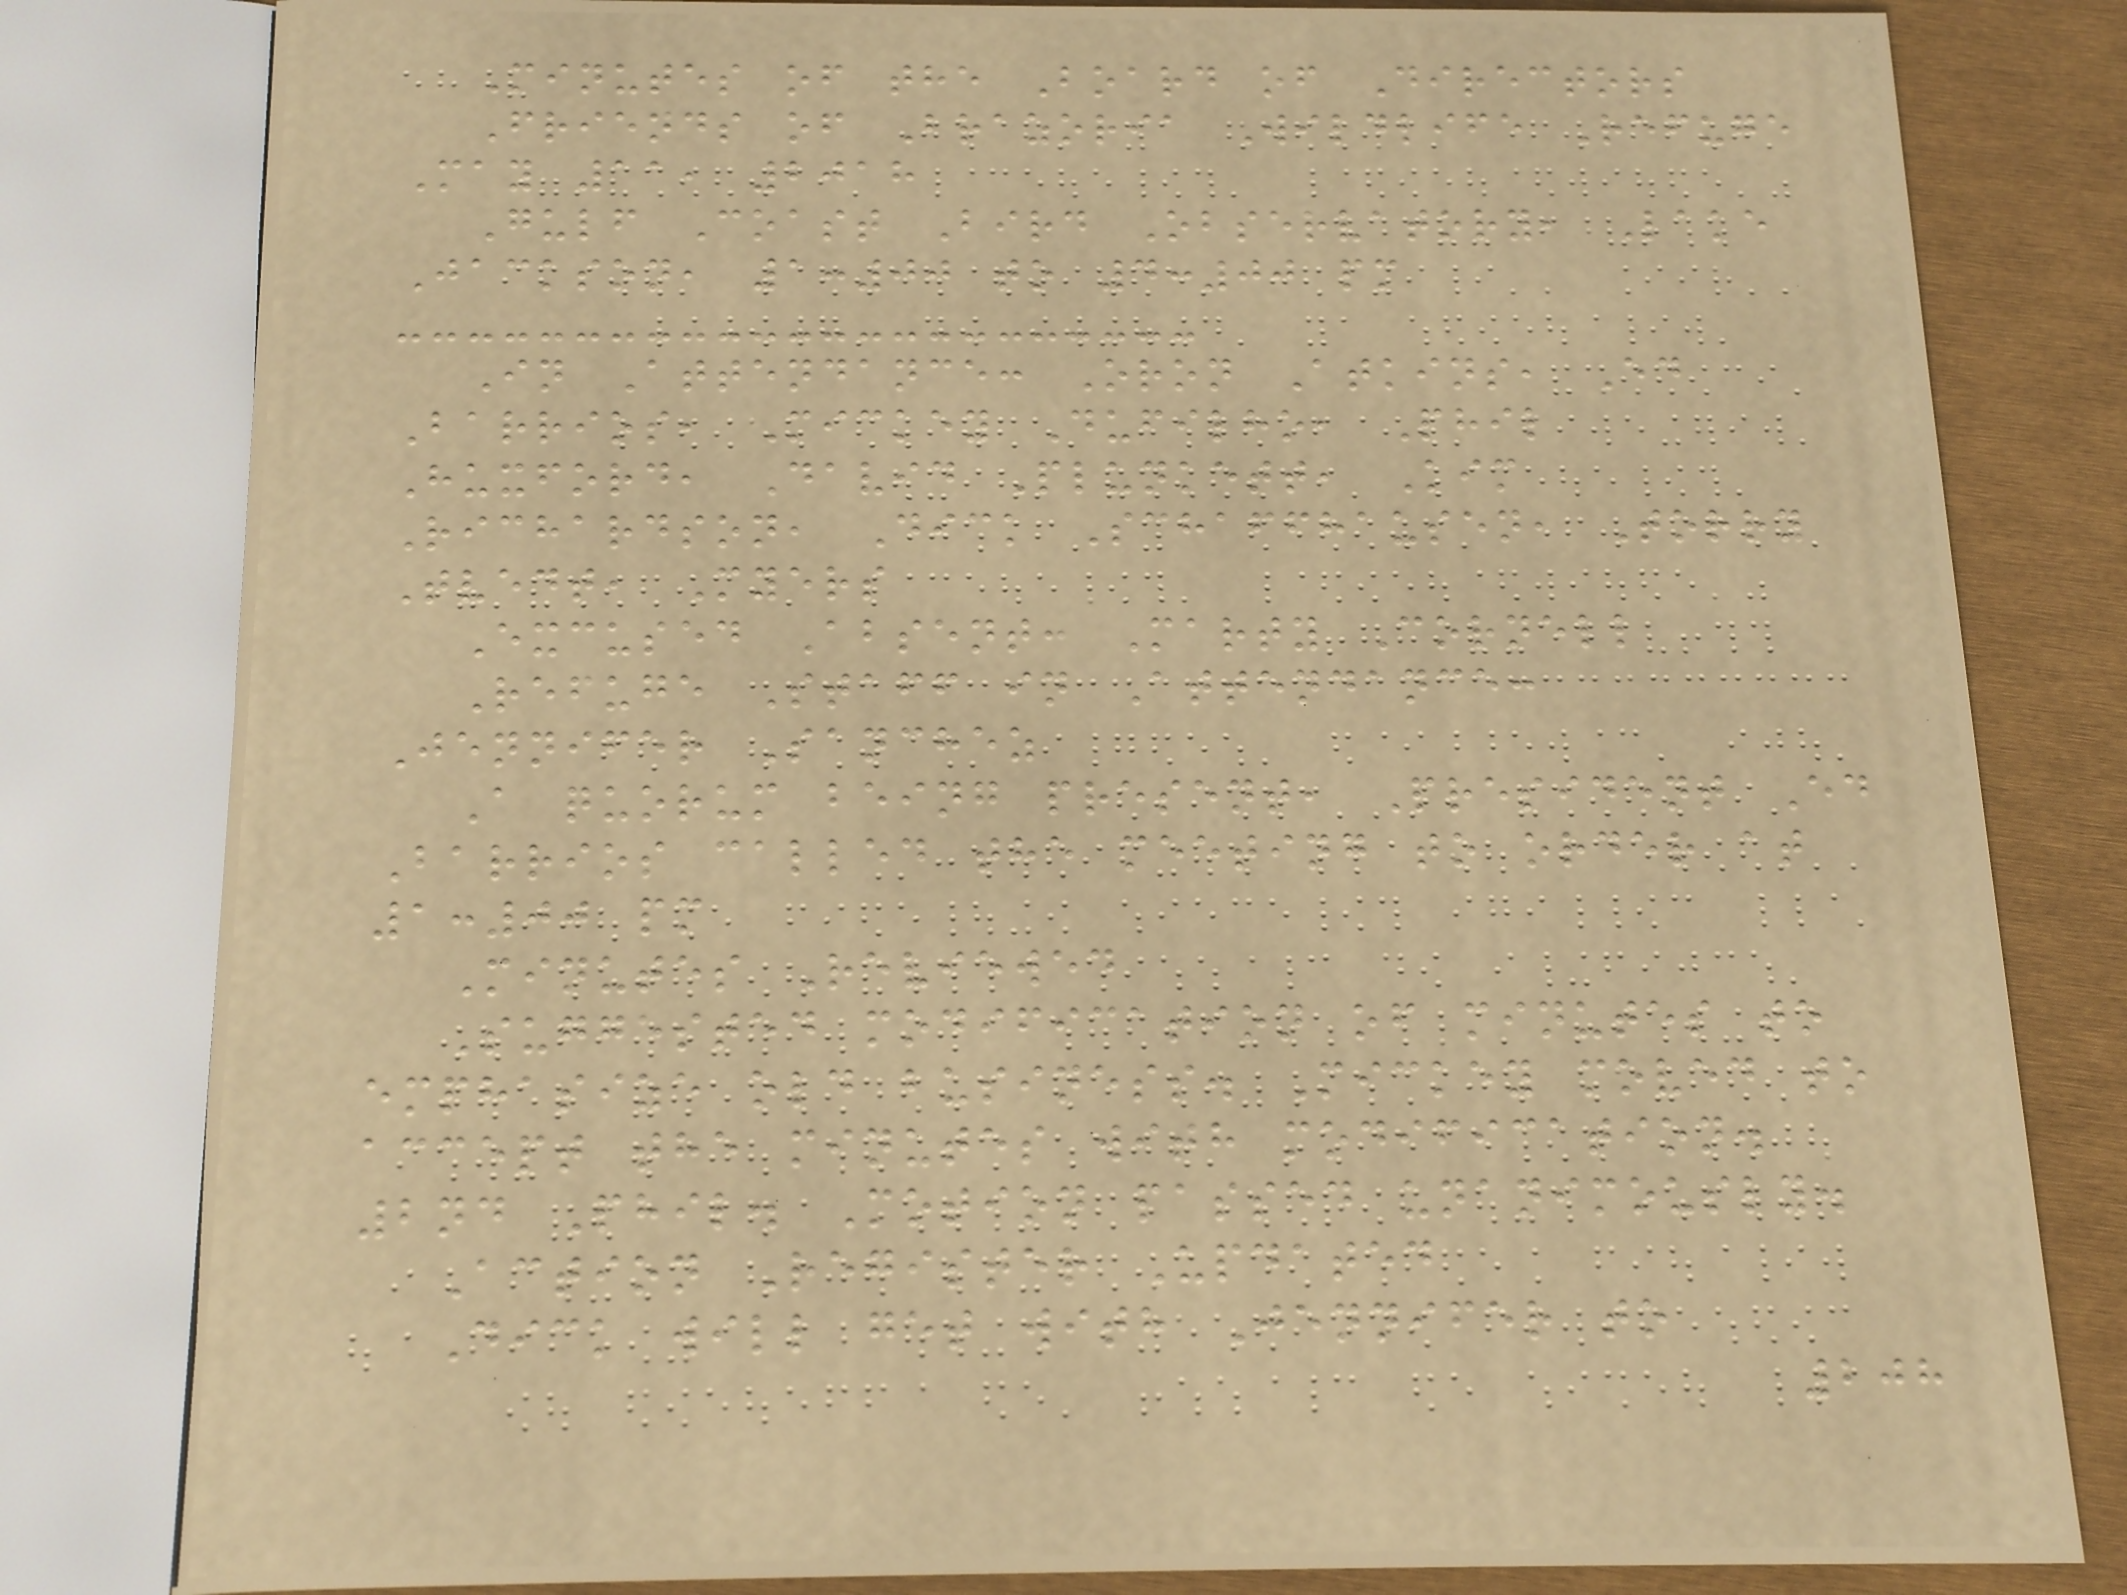Minutes of the Board of Directors
Friends of Brazoria Wildlife Refuge
May 11, 2018
Gulf Coast Bird Observatory, Lake
Jackson, 1:00 to 4:00 pm
In Attendance: Oron Atkins, Ed
Barrios, Mickey Dufilho, Phil
Huxford, David Plunkett, Kim
Richardson, Dick Schaffhausen, Torry
Tvedt, Myers
Excused Absent: Marty Cornell
Refuge Staff in Attendance:
Jennifer Sanchez
A quorum being present, President Ed
Barrios called the meeting to order at
1:00 pm
Minutes Reviewed
Suggested modification of minutes to
emphasize old business. Mickey moved to
accept the minutes with modification.
2nd Phil. Motion passed unanimously.
Action Register Updated
Dick will get with Jennifer to
208
